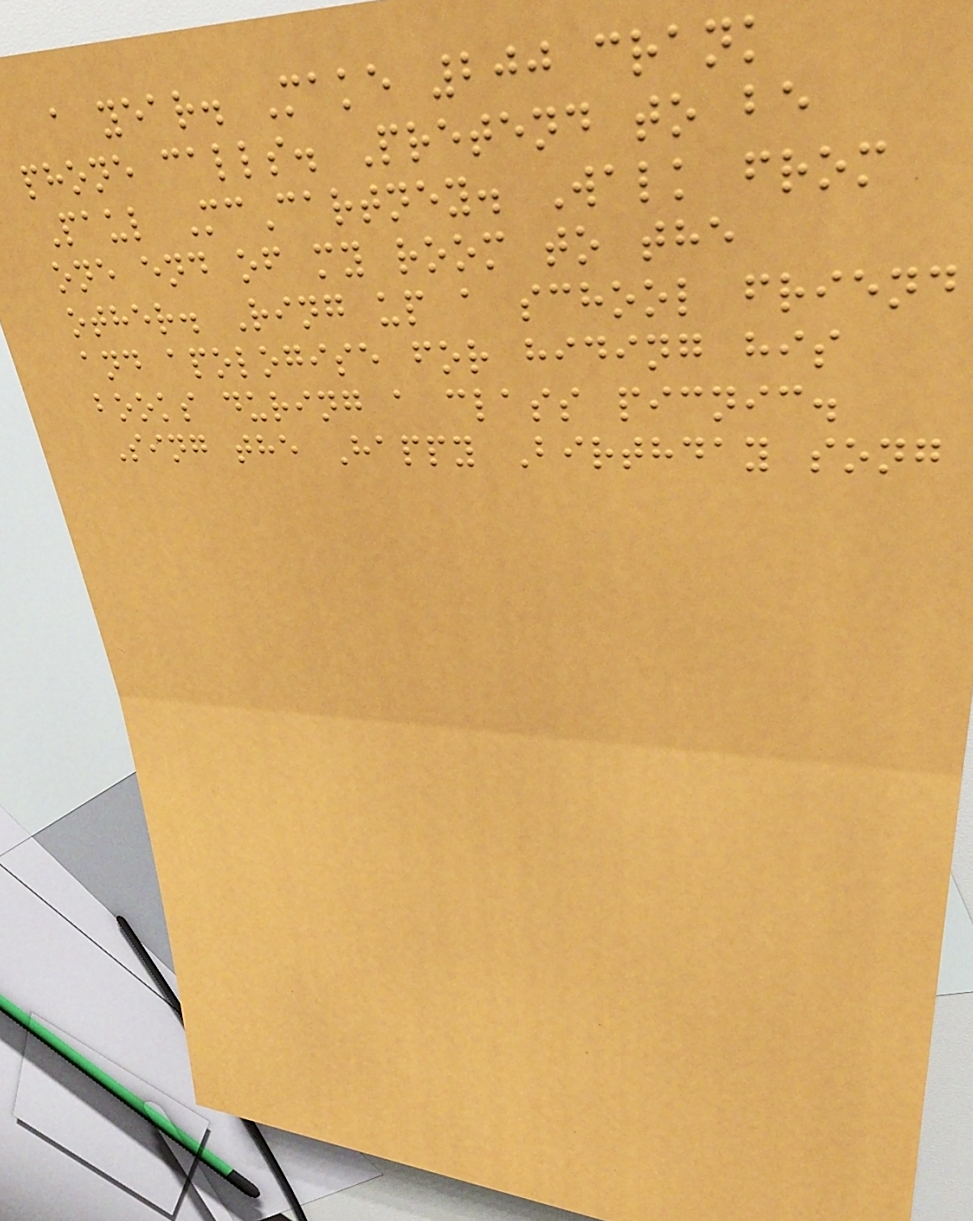a year. Make 200 crank
phone calls. Pretend to be
Paul McCartney. Walk from
one end of my room to the
other. Ring up a school friend
and apologise for hiding his
books during a class picnic.
Sing the Happy Birthday song
